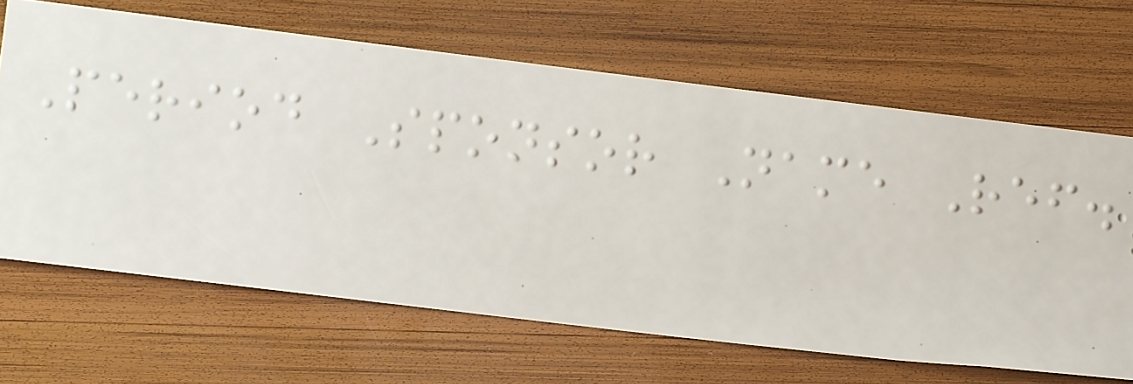Period Sponsor Name Ref.
